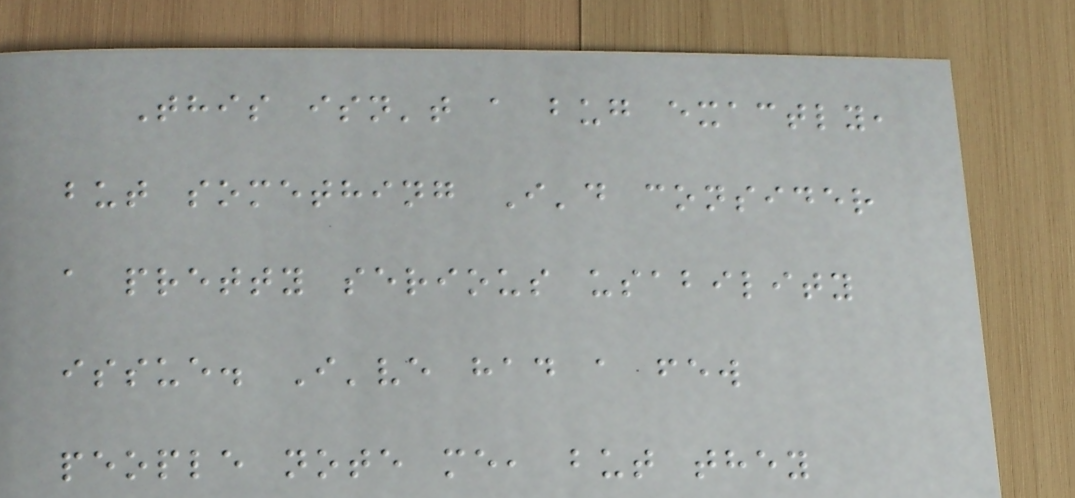This isn't a bug exactly,
but something I'd consider
a pretty serious usability
issue. I've had a few
people note me, but they
